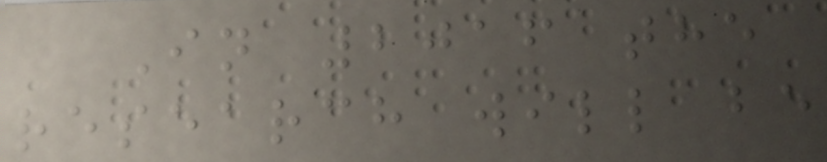In 2016 the
research will be
